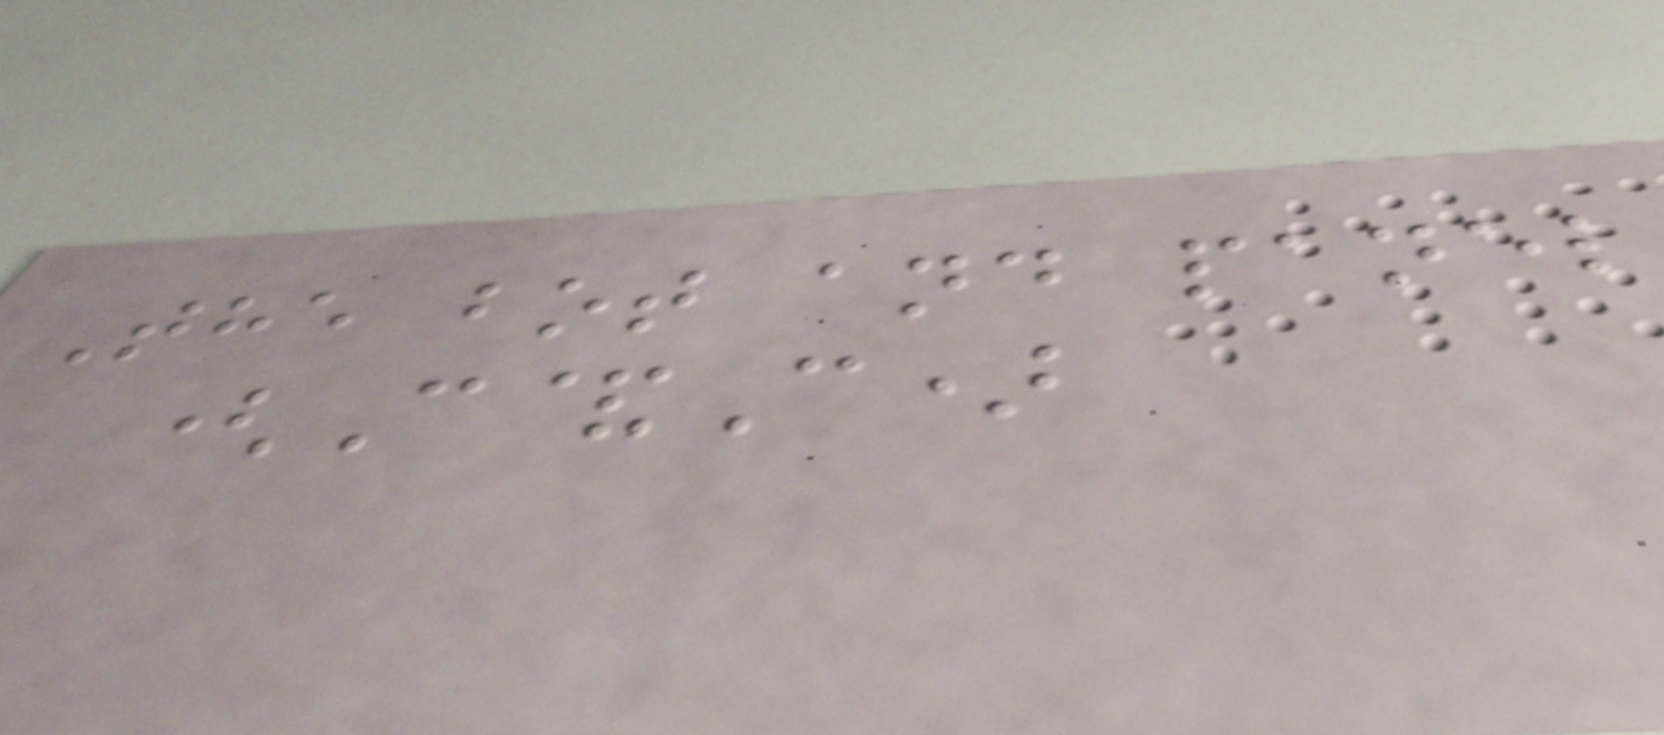The bot and panel
(C&C)
